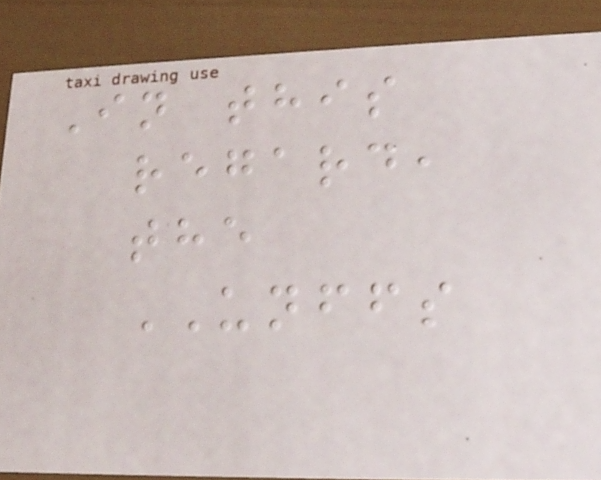In this
regard,
the
UNFFS
